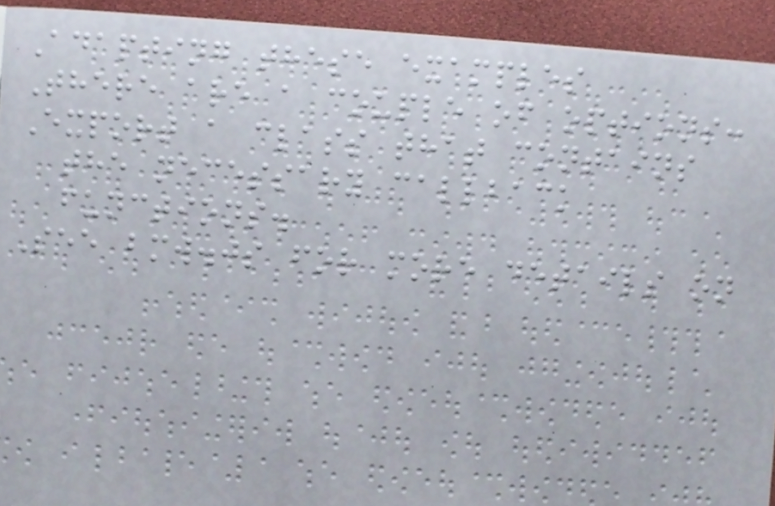Adapting these examples
There are a couple of options:
Export a class that contains
the necessary callback
functions.
See bmw.js for more details on
